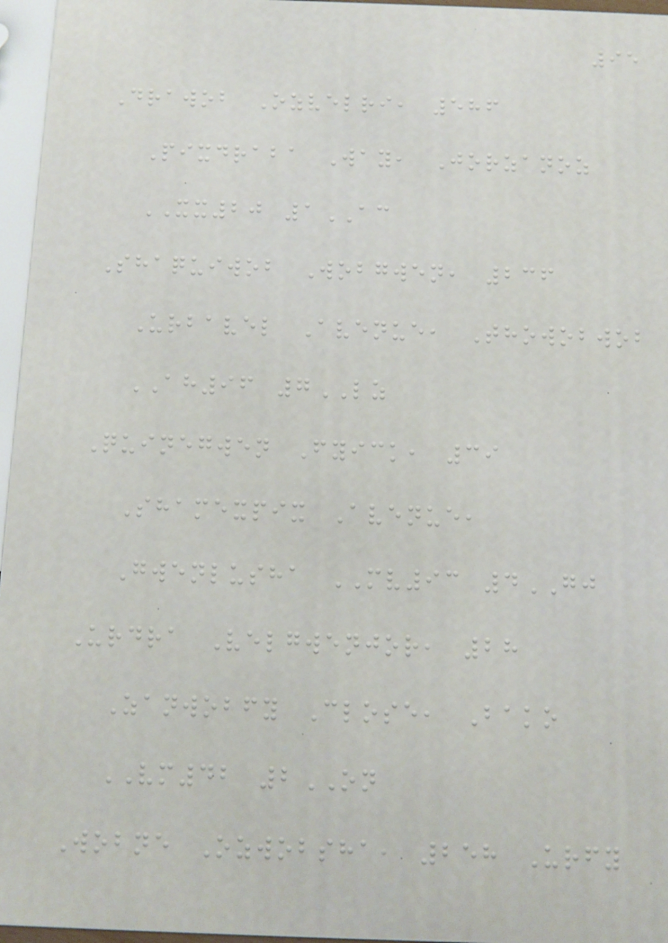95
Drawob Ozvelri, 586
Pixdraba Way, Jorzanoz
XX20 1AC
Shaquiwob Wobgwen, 236
Urbavel Avenue, Thowobwob
AH96 7LZ
Quinegwen Fyick, 39
Shamexpix Avenue,
Gwenlusha MV93 4GJ
Urdra Velgwenjor, 28
Zanwobfy Close, Bako
VM42 2ON
Wobne Ozwobsha, 258 Urfy
